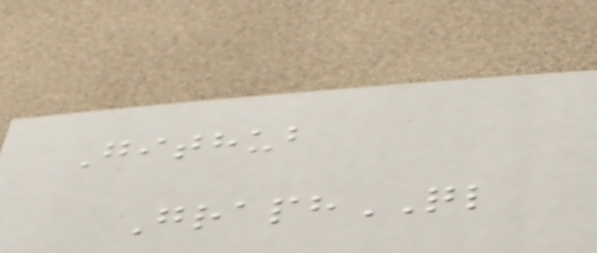Github
GraphQL
